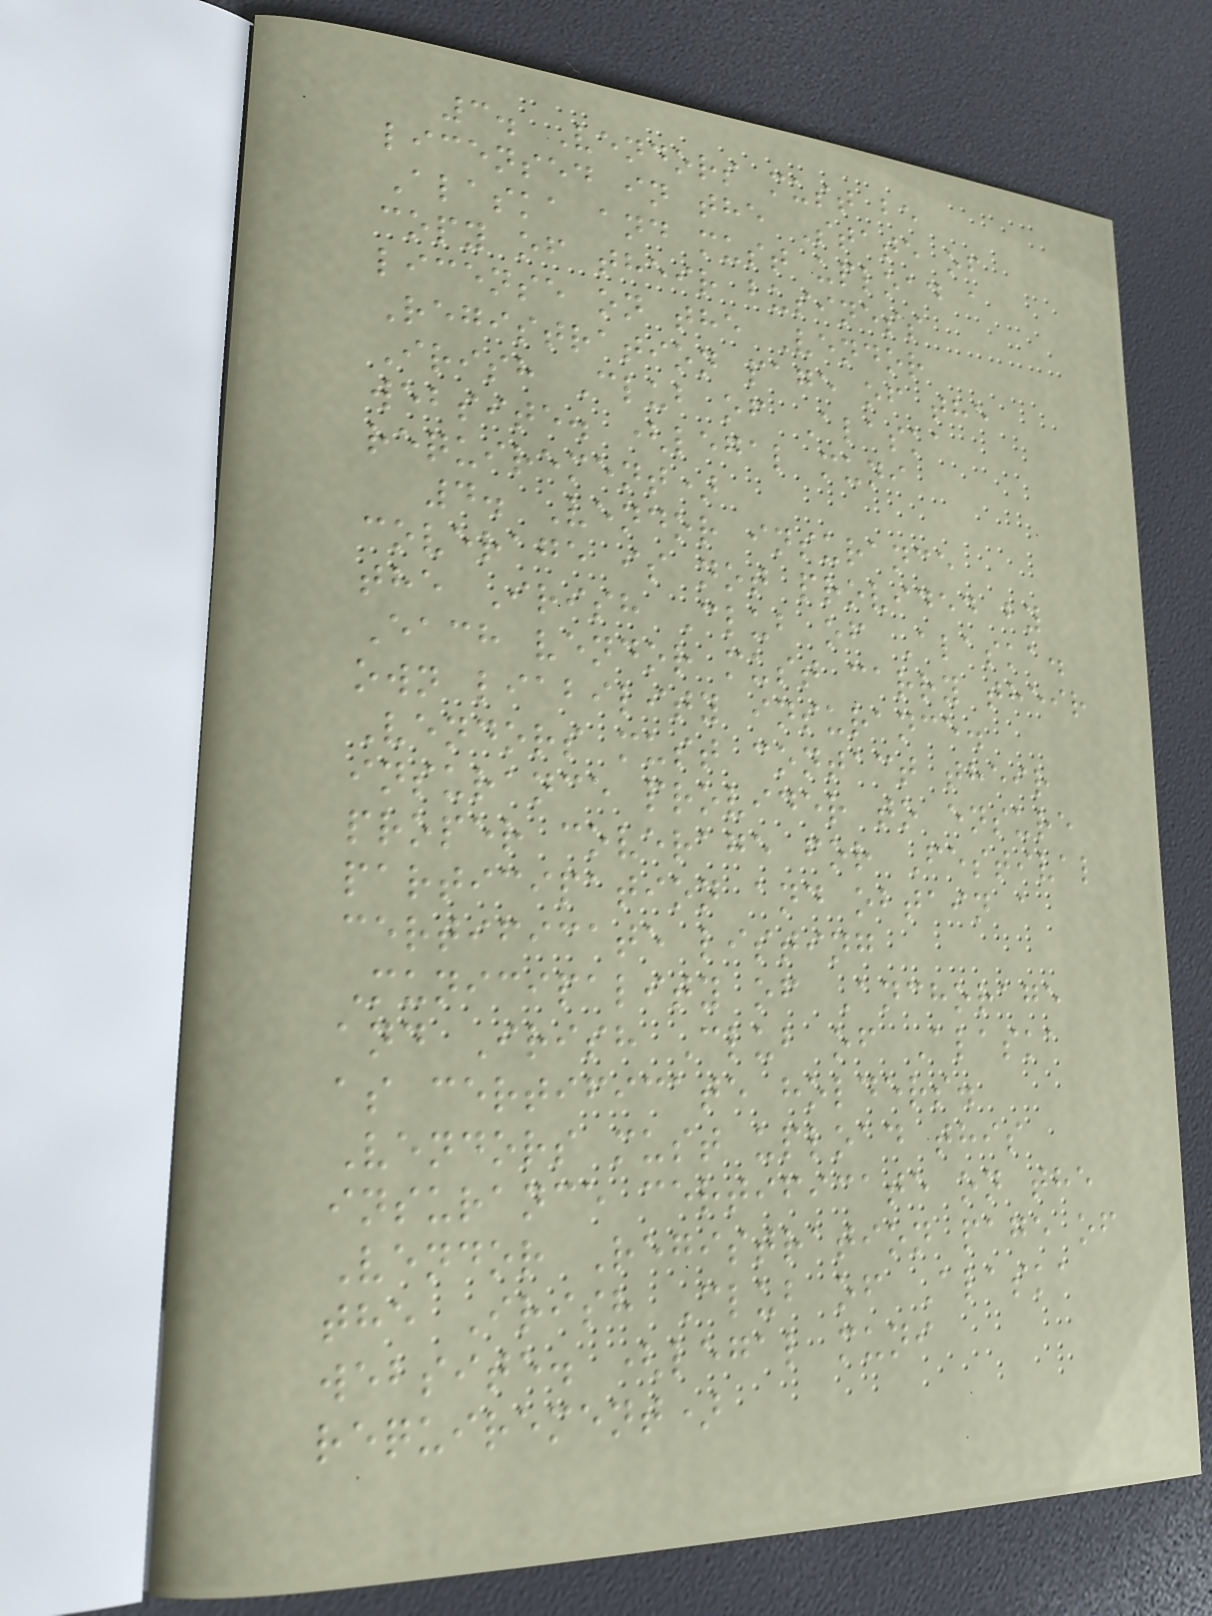3. Vendors must be
licensed in the State of
Alaska and must upload a
copy of their business
license on the Vendor
Registration page of the
Irish Club of Alaska
website. (legal muni
requirement)
4. Vendor insurance
coverage is not provided by
the Irish Club of Alaska.
Each vendor must carry their
own liability insurance.
Vendors must contact their
insurance provider to ensure
proper coverage for Festival
participation and obtain a
certificate listing
Municipality of Anchorage
and Irish Club of Alaska
as certificate holders.
Vendors must upload this
insurance certificate on the
Vendor Registration page of
the Irish Club of Alaska
website. (legal muni
requirement)
